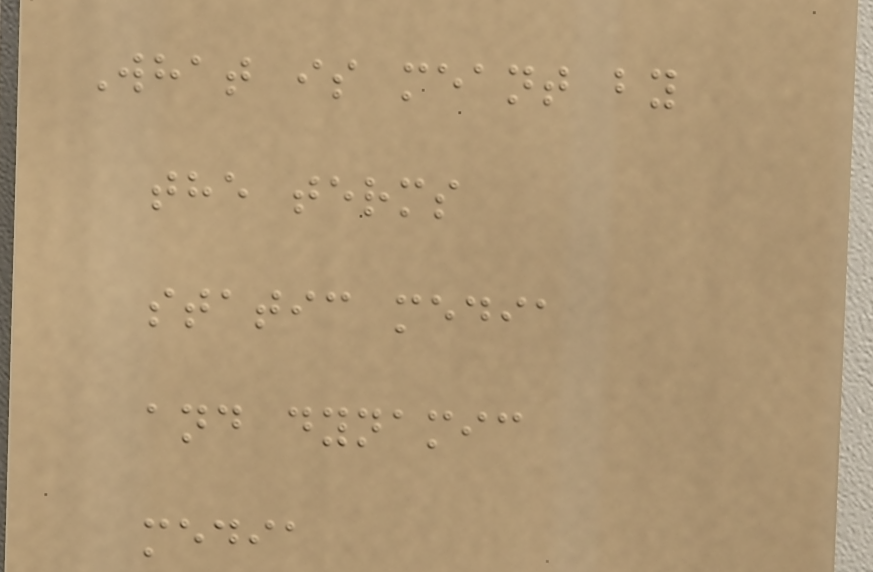What is meant by
the terms
static media
and dynamic
media
